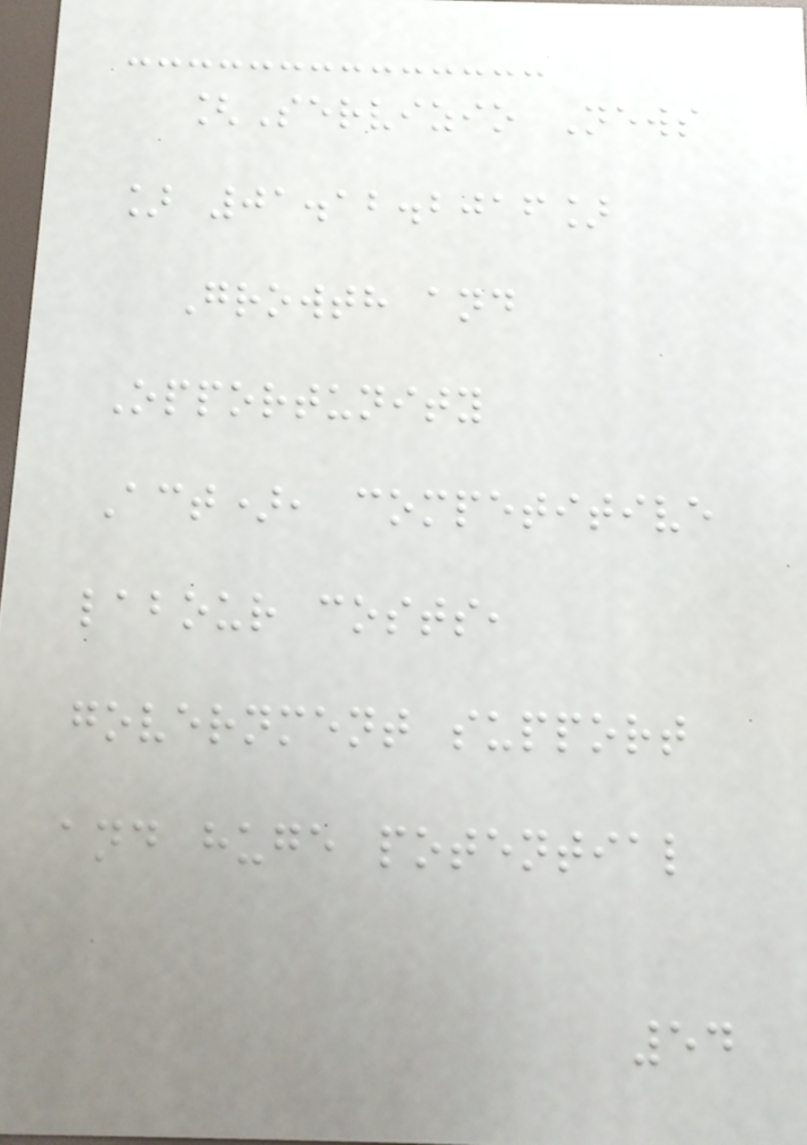[Servizio News
] 01.12.2016]
Growth and
Opportunity
Act), competitive
labour costs,
government support
and huge potential
54
